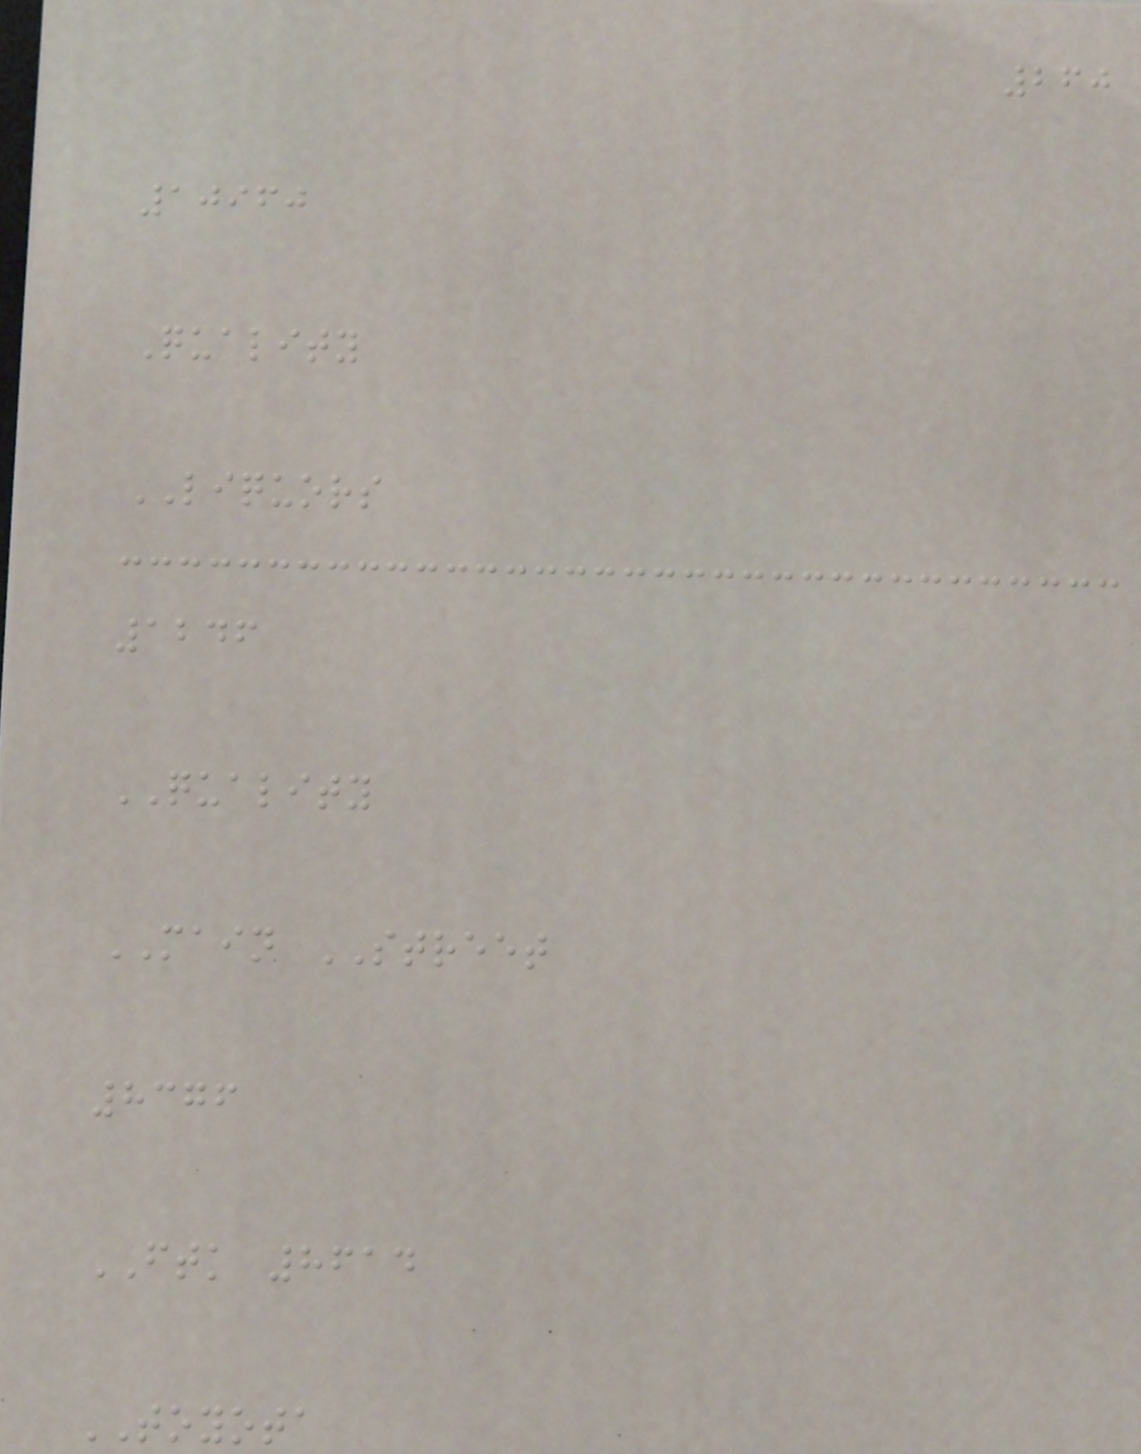260
10960
Quality
LIQUORS
1246
QUALITY
MAIN STREET
8376
FTK 8614
TOYOTA
